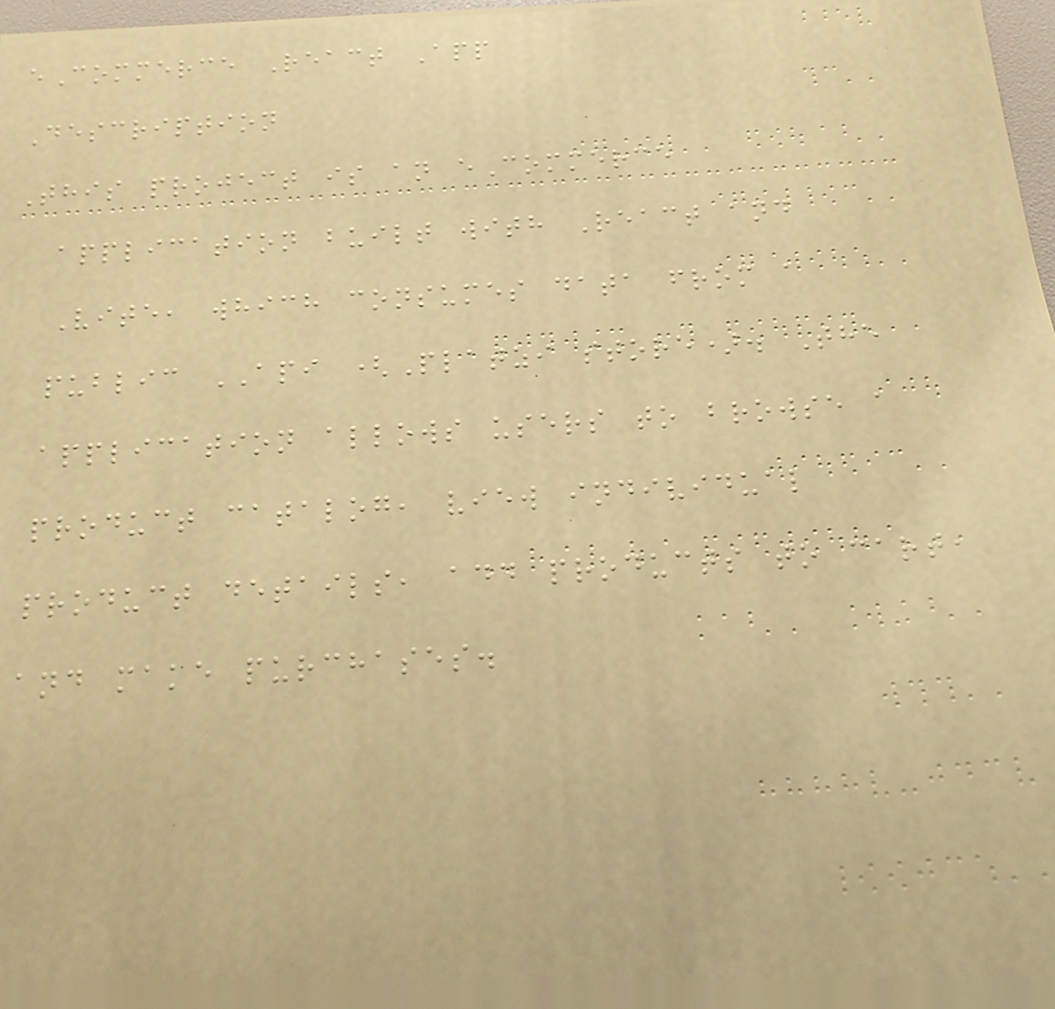eCommerce React App
Description
This project is an eCommerce
application built with React and
Vite, which consumes data from a
public API (Platzi store). The
application allows users to browse a
product catalog, view individual
product details, add products to cart,
and make purchases.
